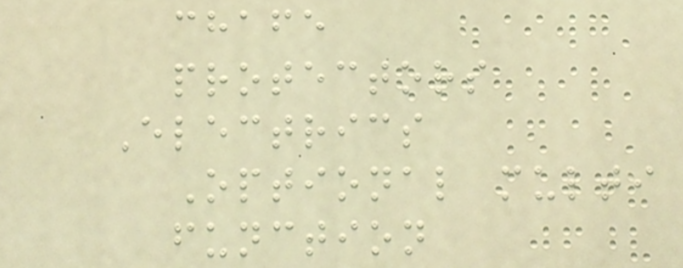chafe
protectors
Electrics
Optional multi
function
